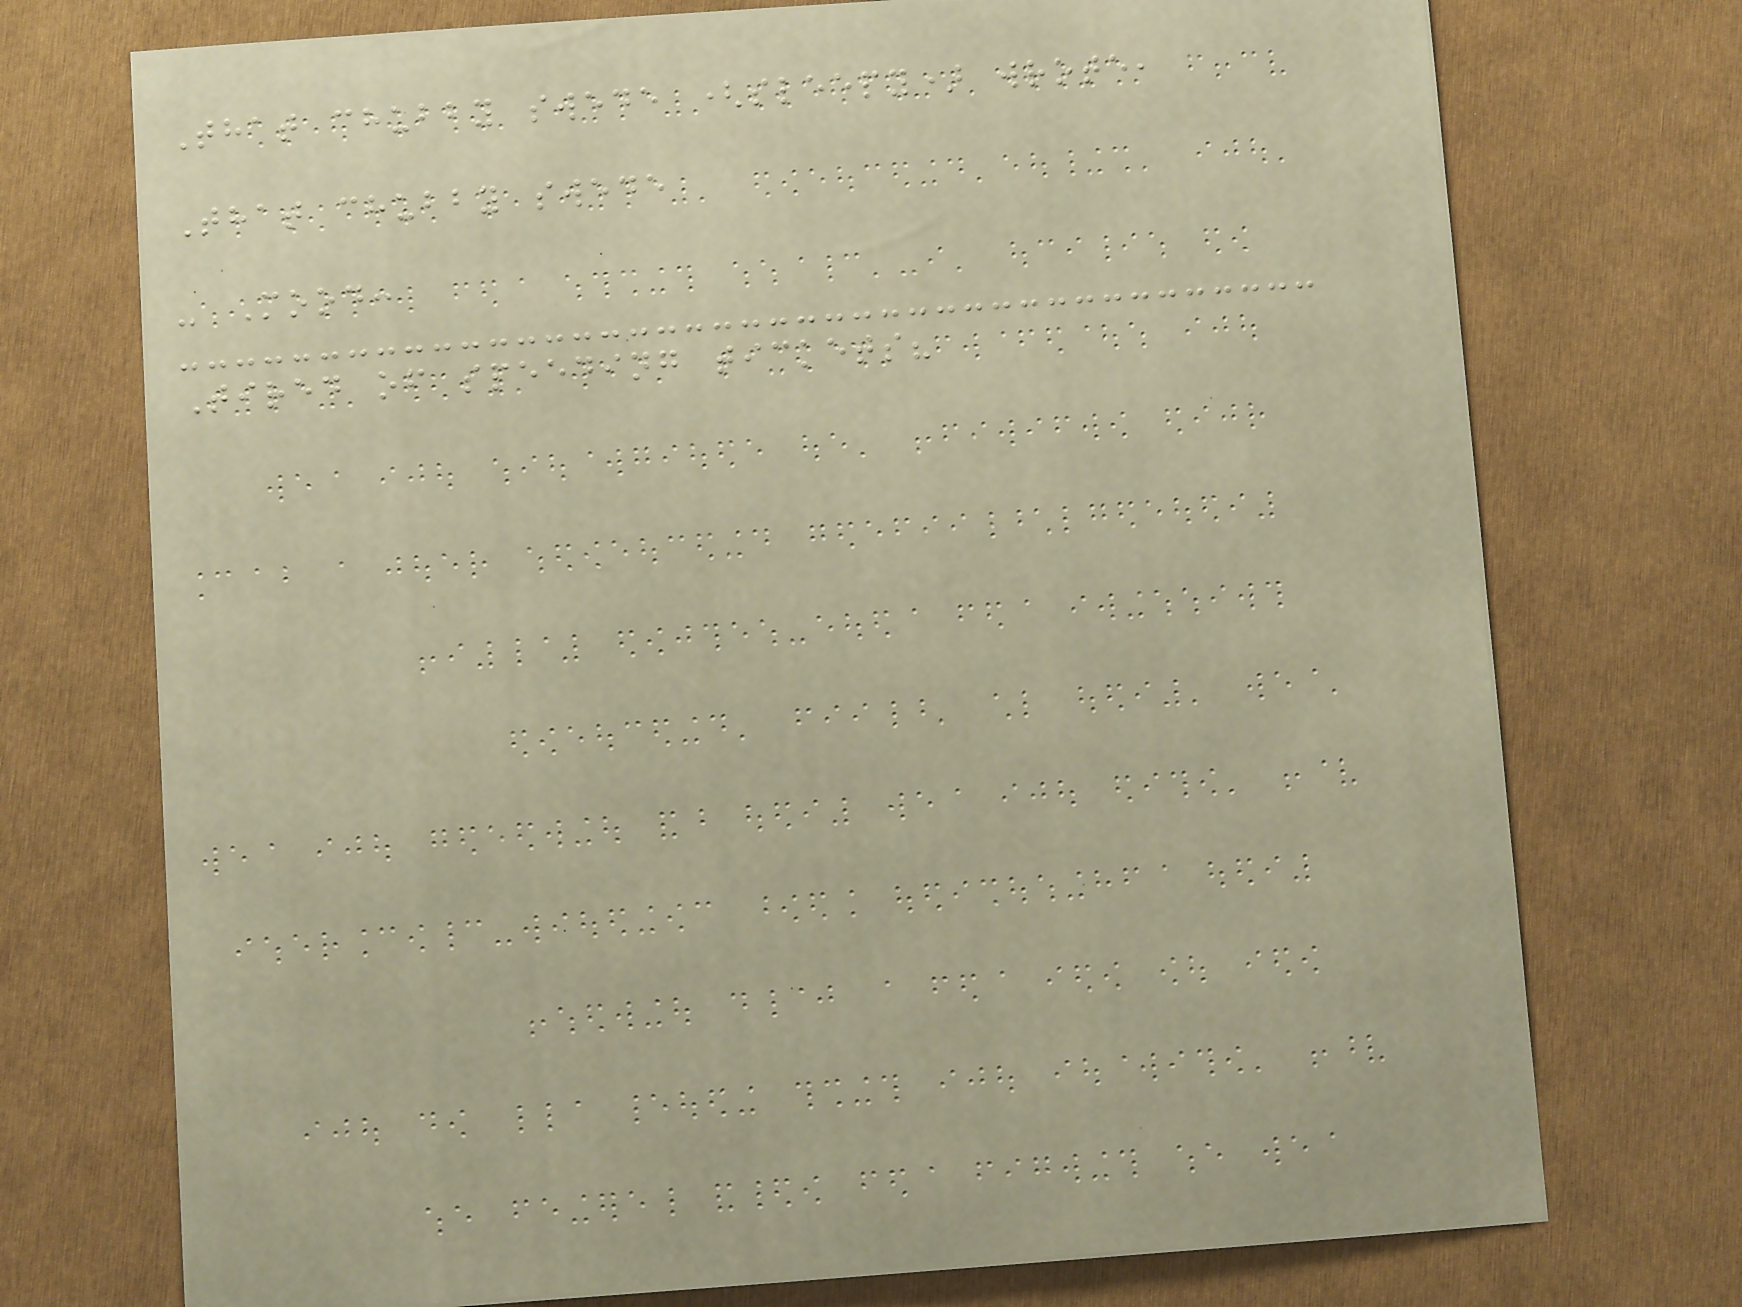That chubby swede (sleepy) wrote,
That chubby swede
- Mood:
Tired of speeding tickets?
